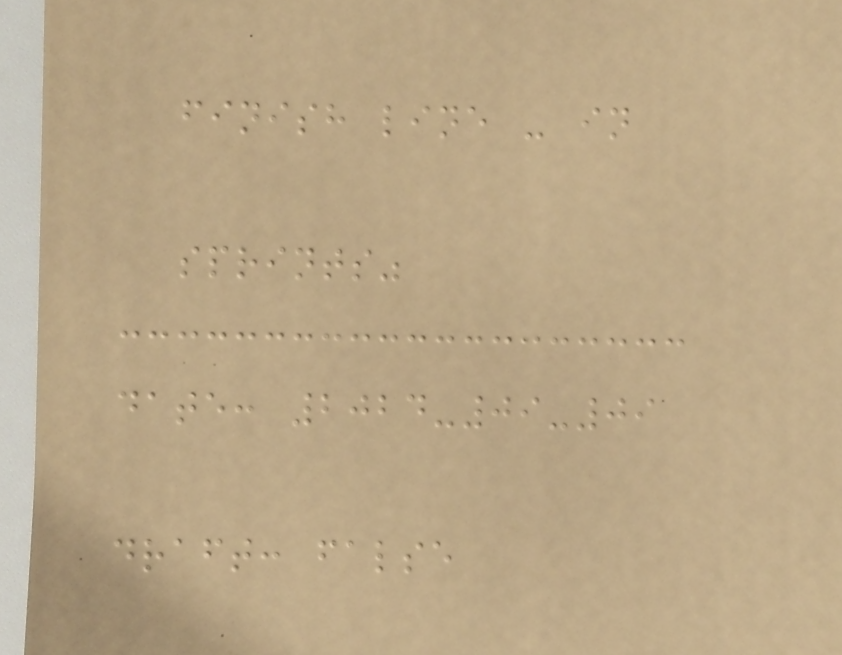finish line - in
sprints"
date: 2024-09-09
draft: false
